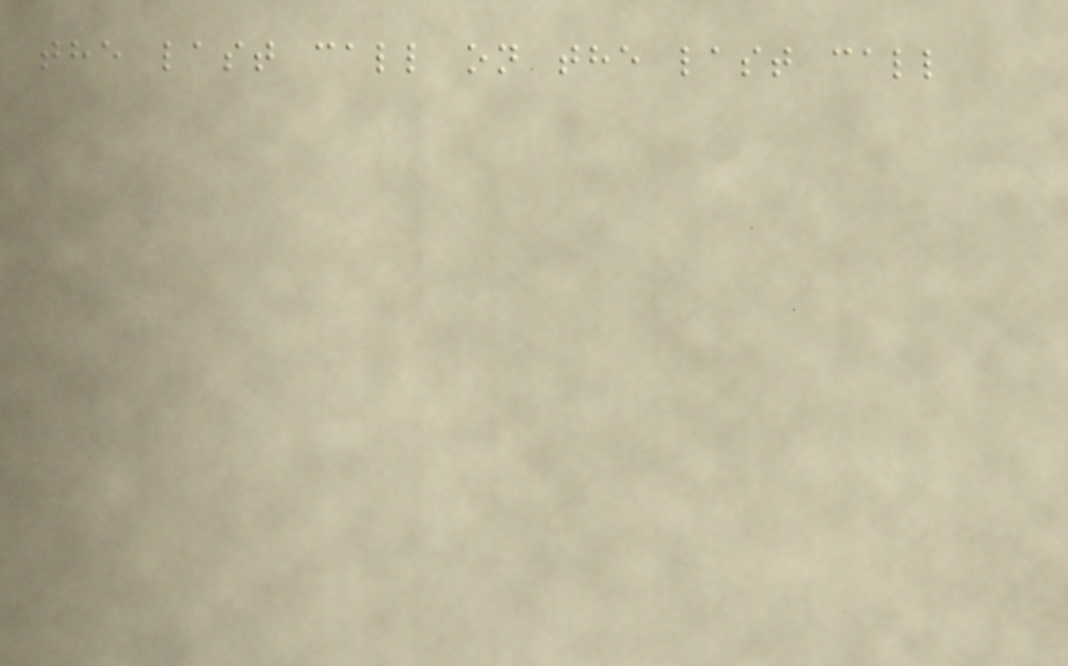the last call on the last call
